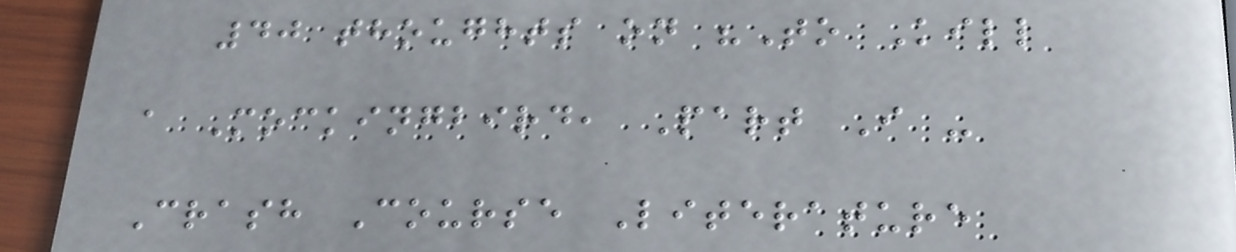40 thoughts on "To Kill
a Mockingbird, Part I -
Crash Course Literature
